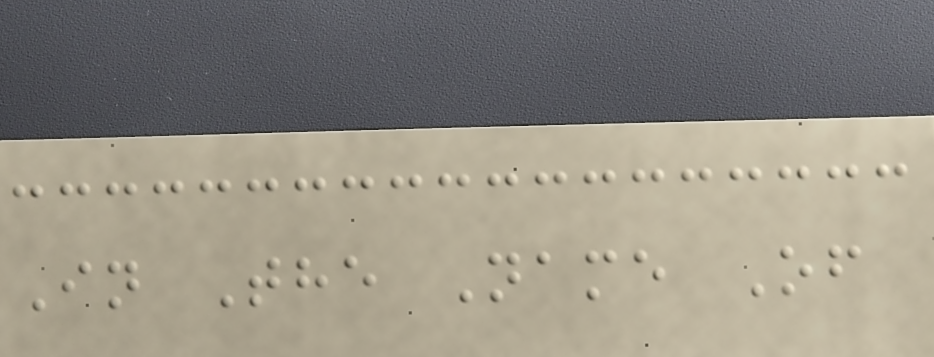In The Name Of
